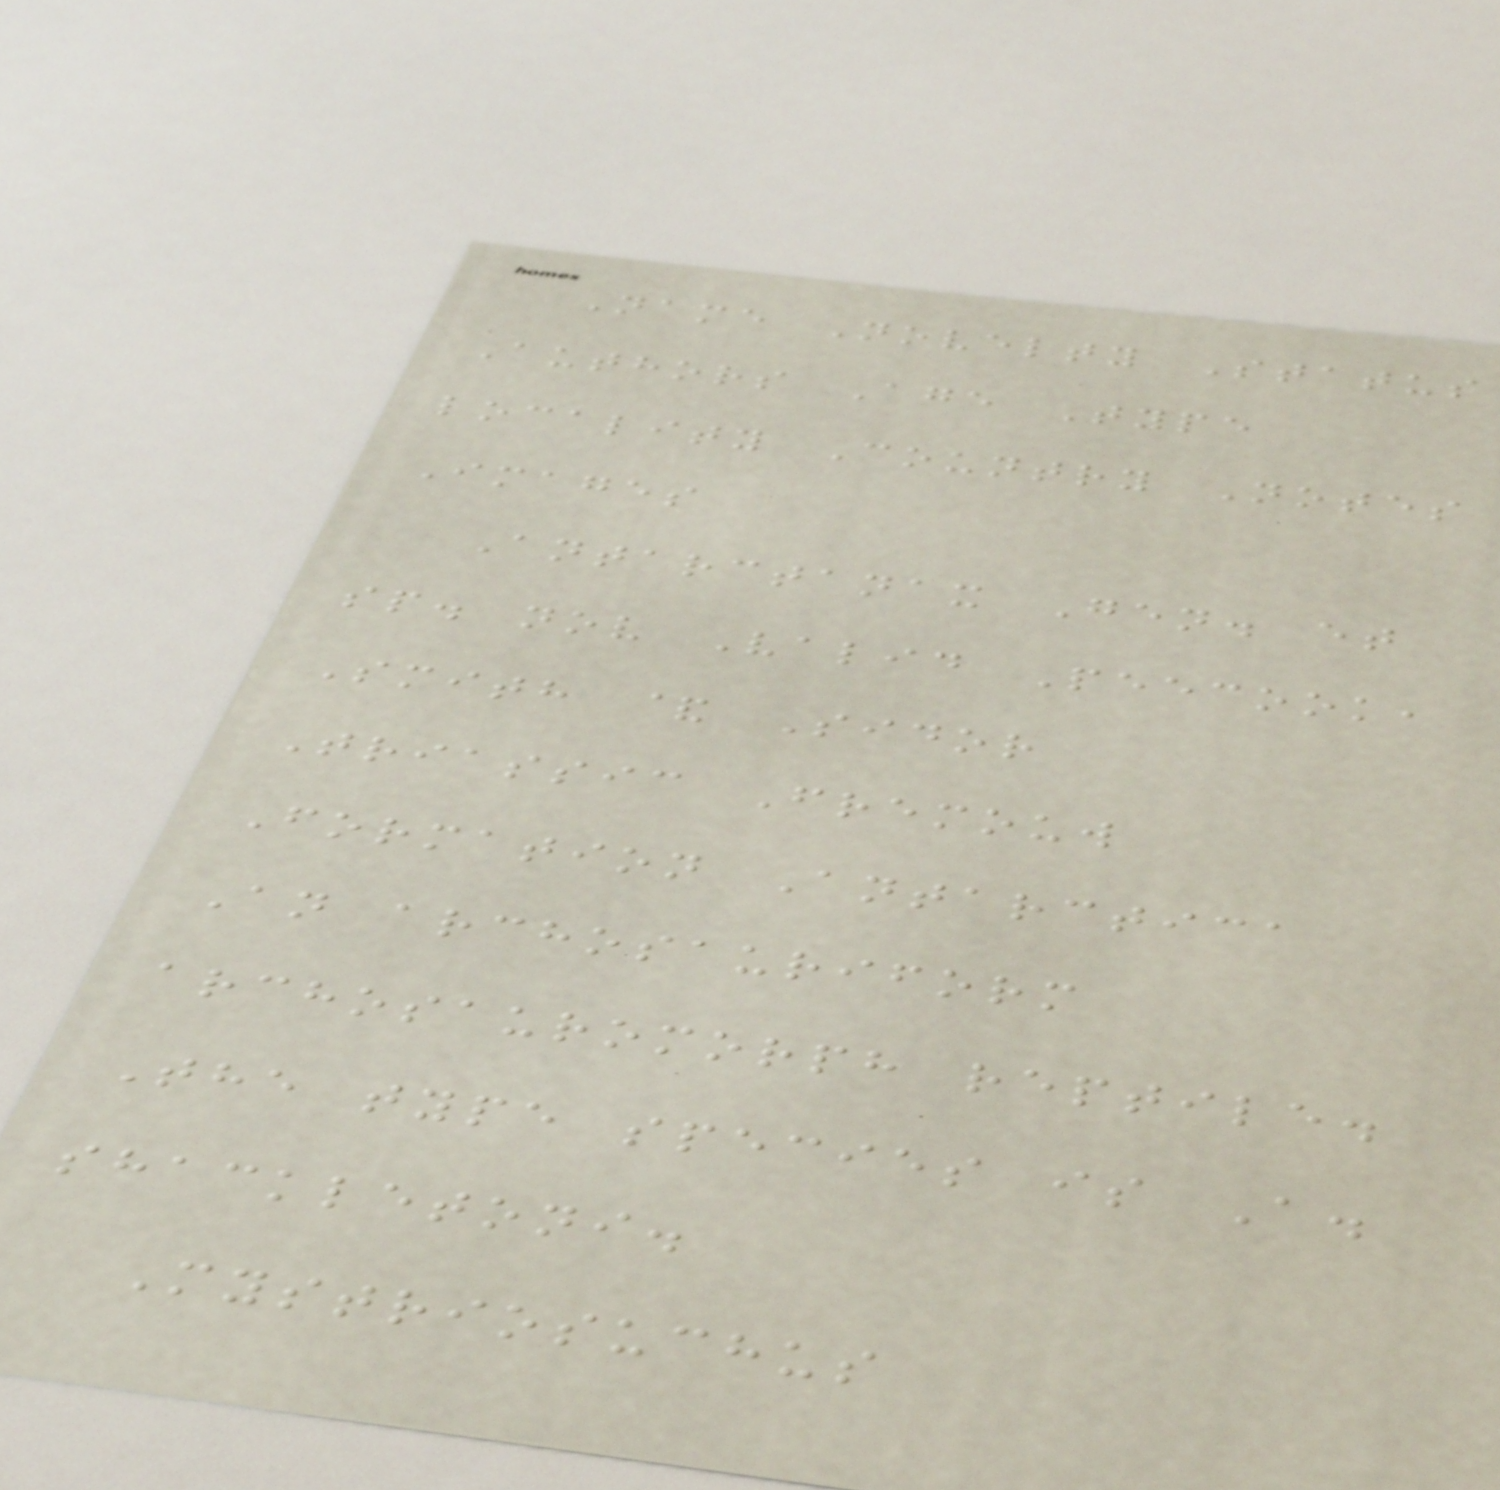Name Novelty Status
Authors Age Type
locality Country Notes
Images
Antarctanax Gen. et
sp. nov Valid Peecook,
Smith & Sidor
Triassic Fremouw
Formation Antarctica
An archosauriform
archosauromorph reptile.
The type species is A.
shackletoni.
Mystriosuchus
